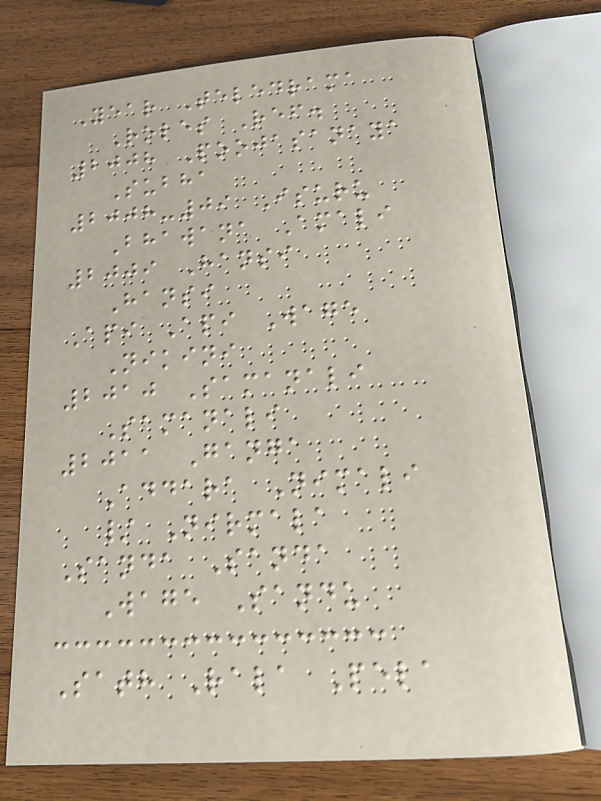Year Teledrama
Roles Ref.
2008 Poojasanaya
Subha
2008-09 Isuru
Bhawana Amali
2009 Hansi
Hansi
Api Api Wage
Nikini
2010 Samanali
Samanali
2011 Ganga
Addara Nimali
/ Nirmala
Sanda Sanda
Wage Sandu
Sath Rala Pela
